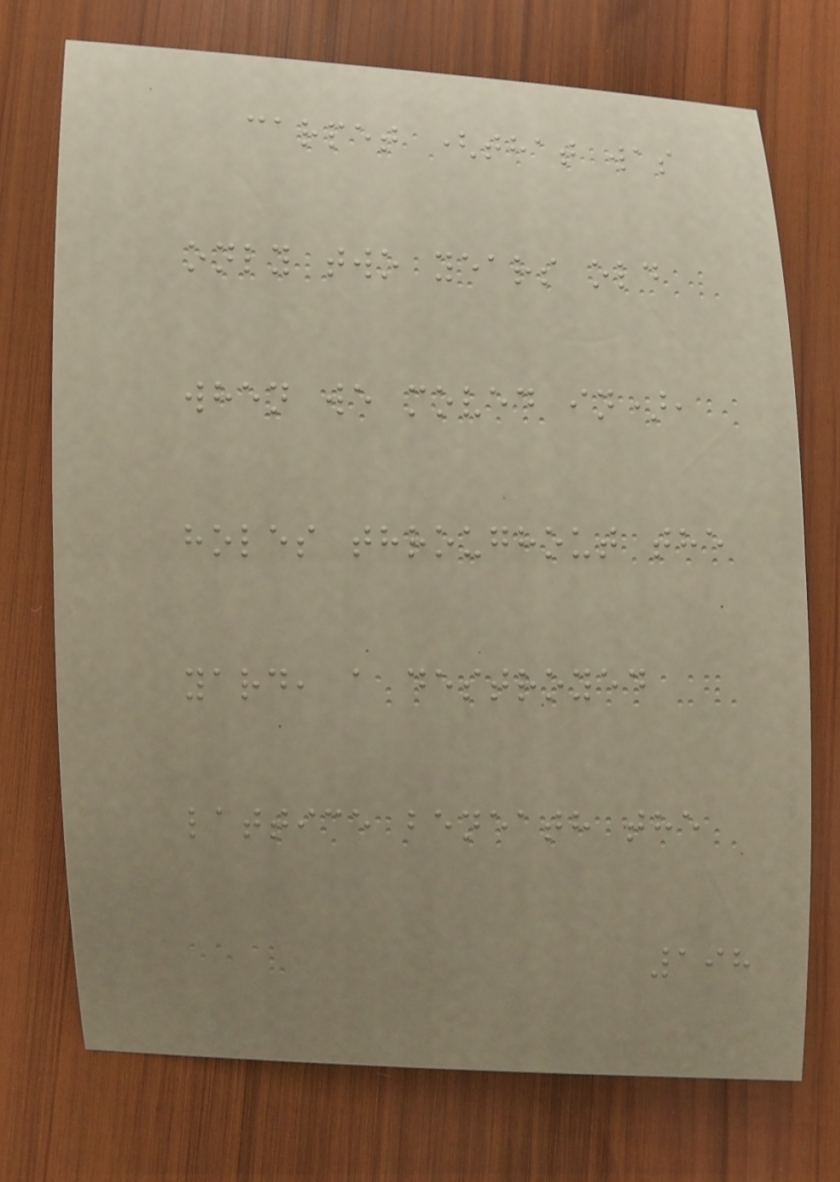carpet (that was
only two years old
when we moved in),
holes throughout the
yard, a destroyed
lattice beneath the
198
